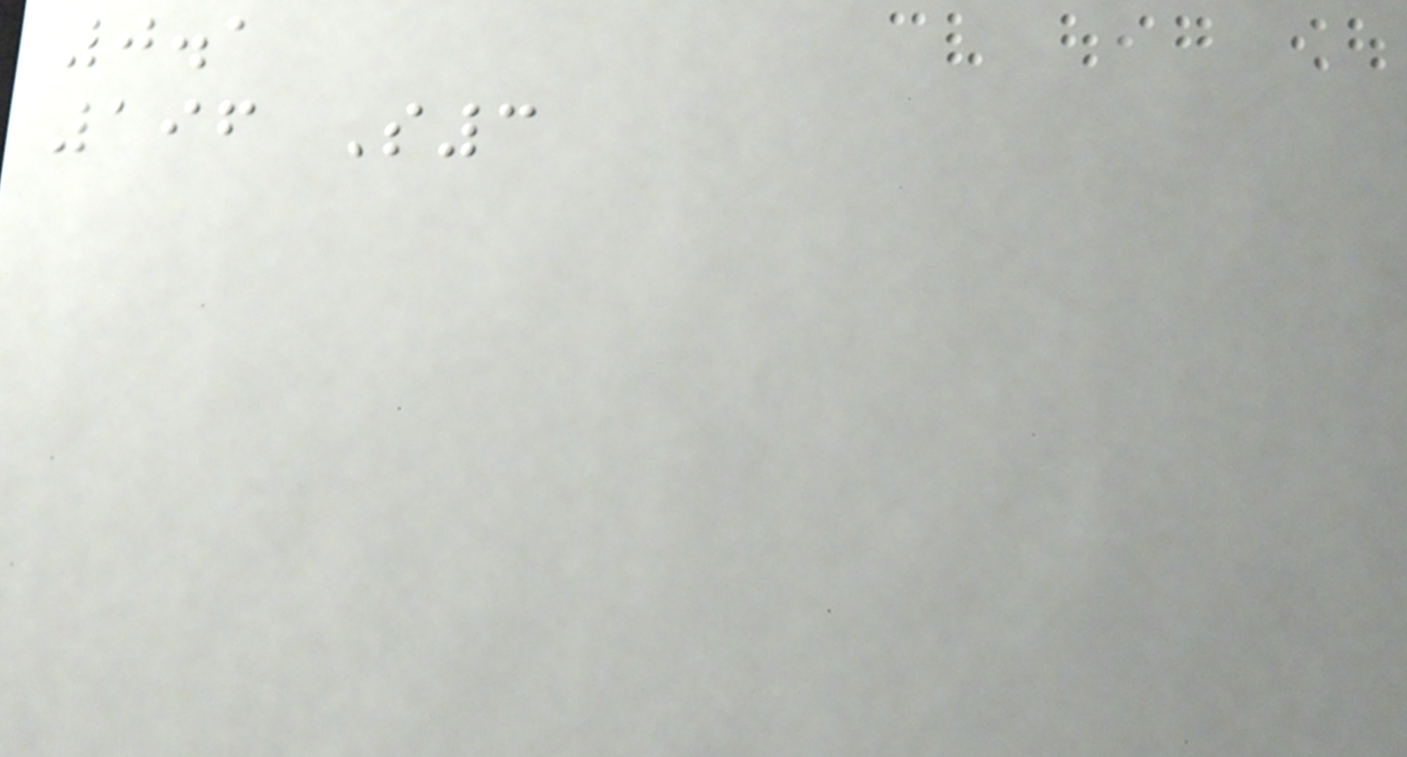0.1
196 S3
